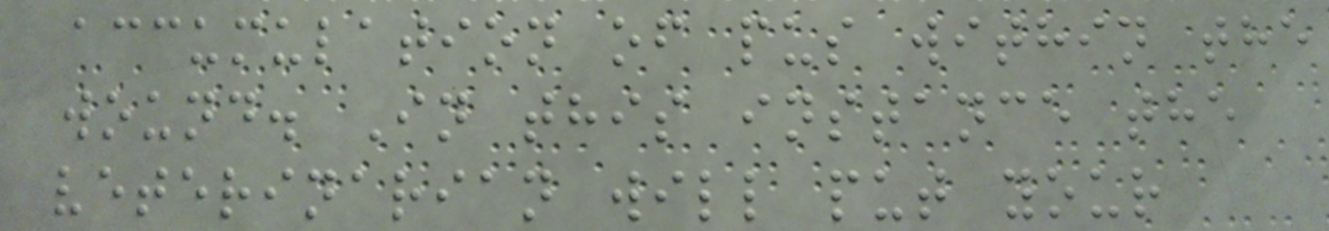accumulation of pus within the
wound. In this instance the
veterinarian will put your
